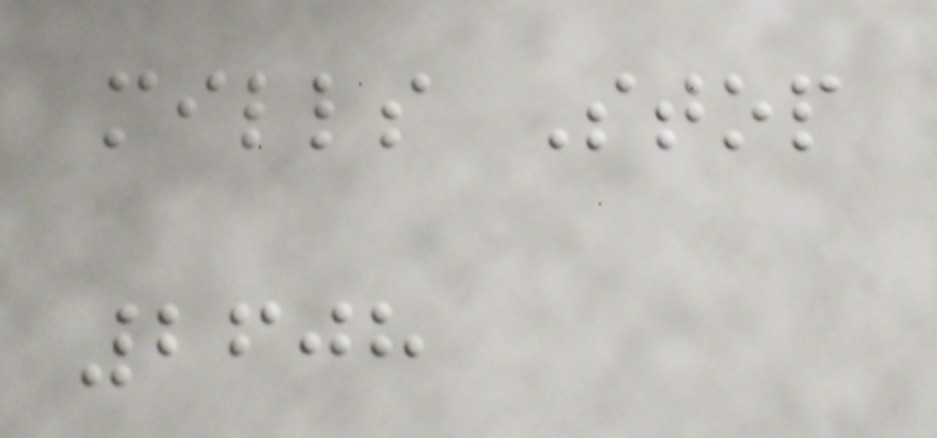mills Stop
2608
